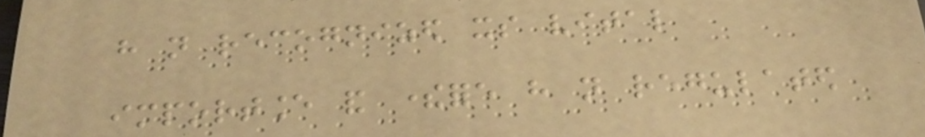have not recognized its vital
importance and therefore have not regulated
